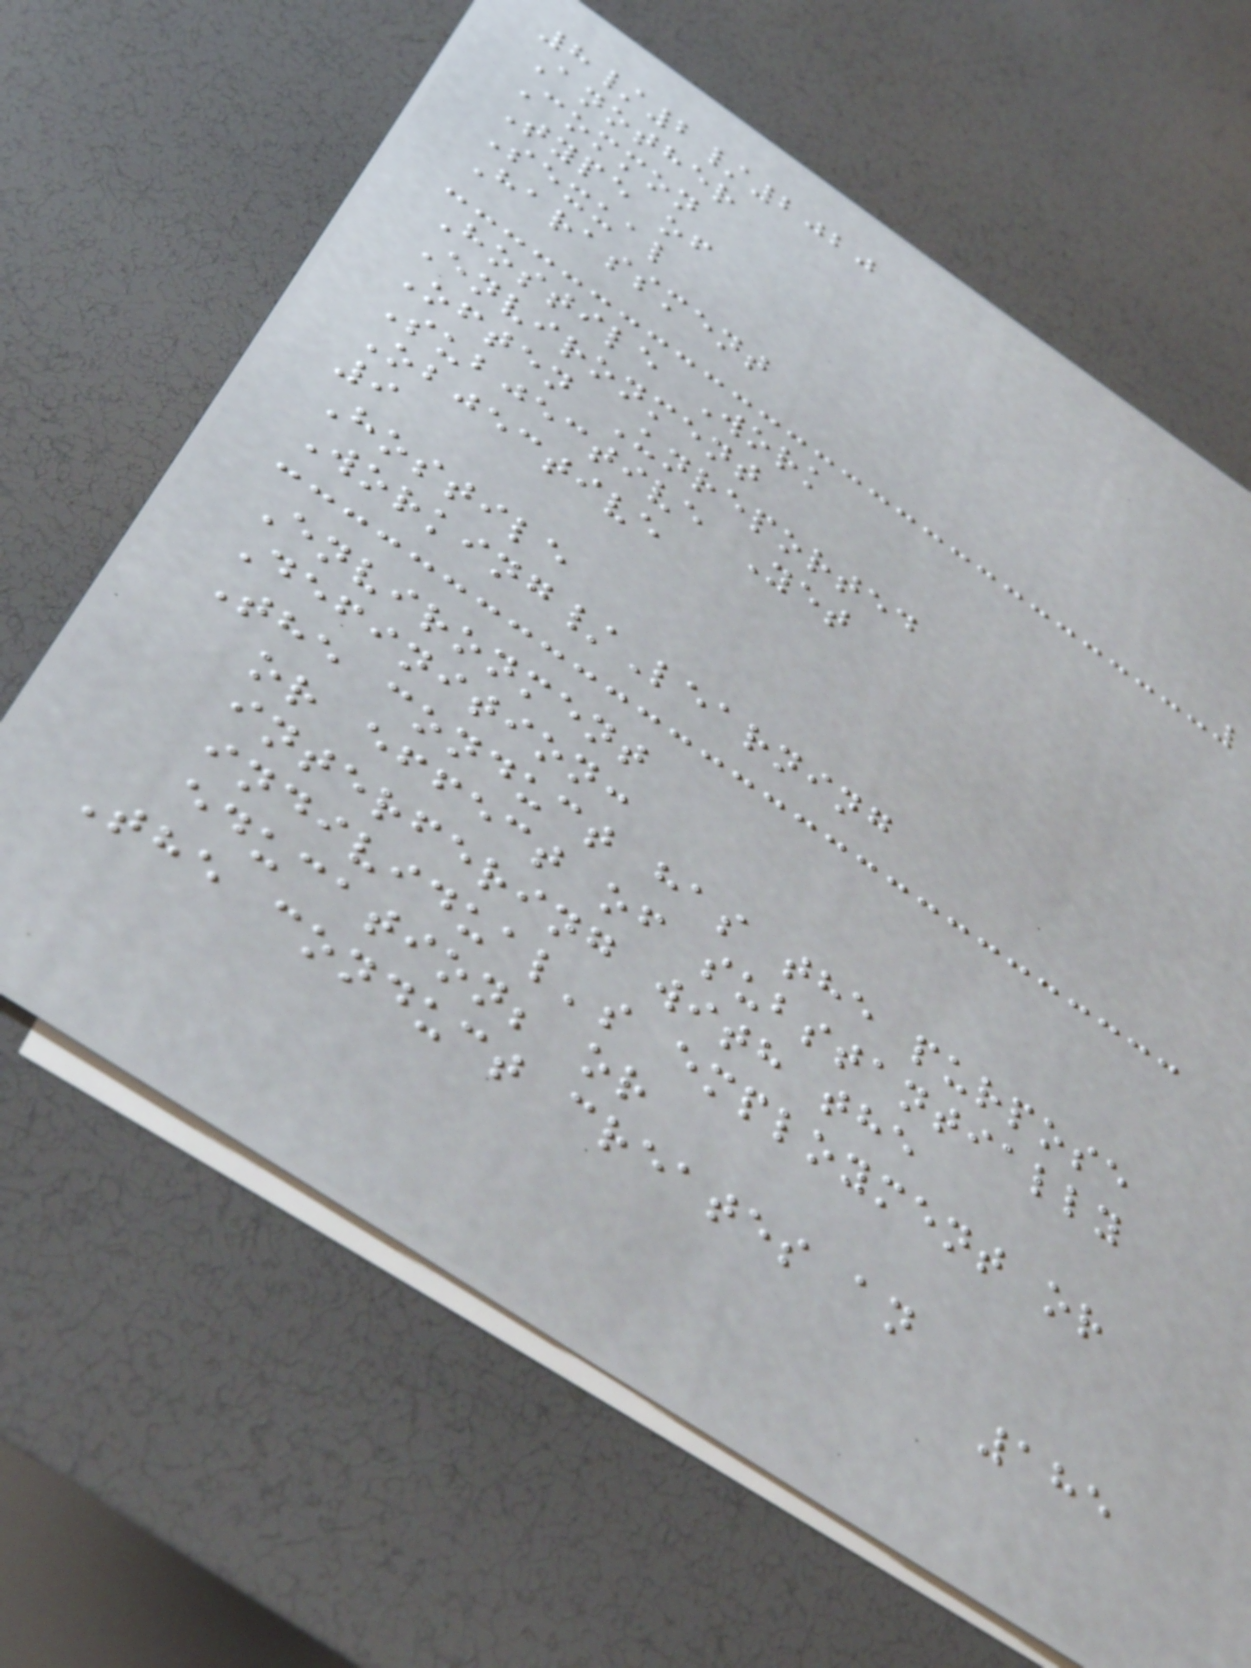8/2/2020
Another
Common
Type of
Sexual
Harassment
Hostile Work
Environment
Often Unreported
Subjective Yet
Objective
9
Hostile
Working/Learning
Environment
Definition:
The conduct has the purpose
or effect of substantially
interfering with the
individual's employment or
education; or
The conduct creates an
185
